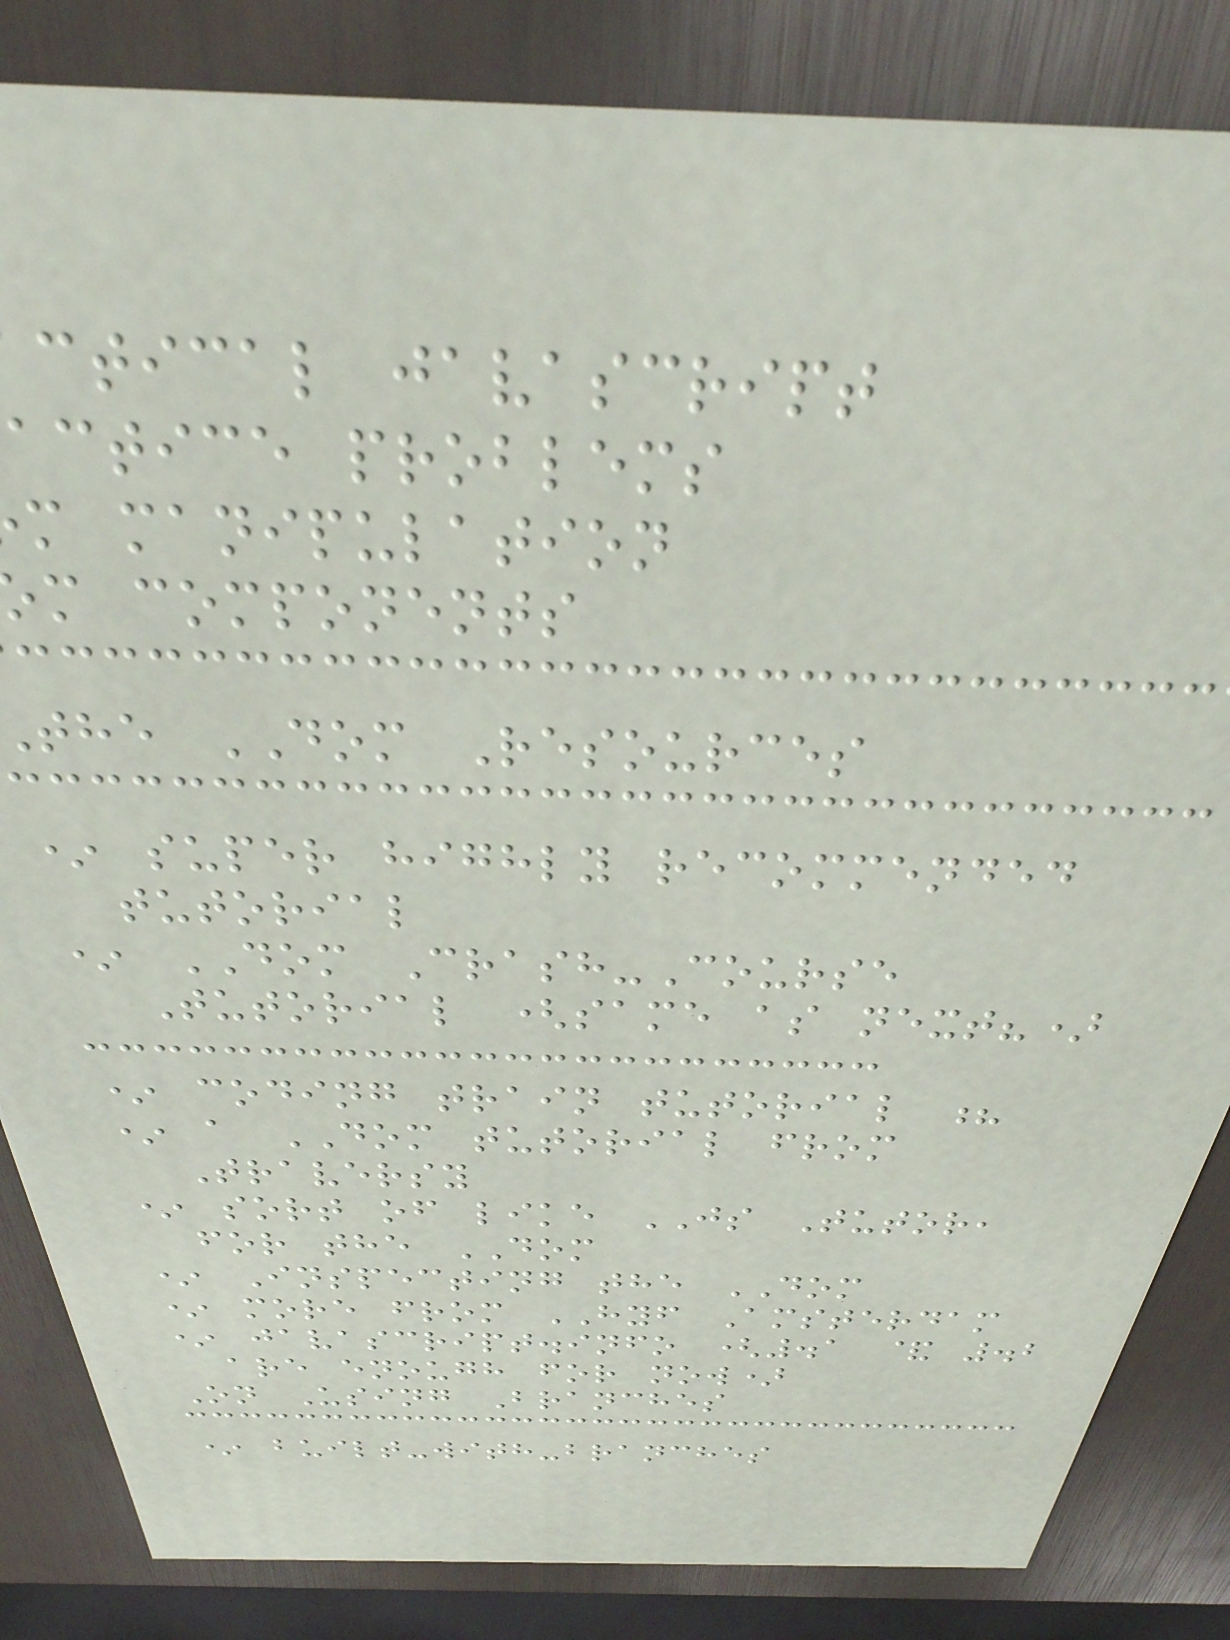ctical javascript
actice problems
m manipulation
m components
the DOM Resources
* super highly recommended
tutorial
* DOM Crash-Course
Tutorial (same as next?)
* coding train tutorial ?
* a DOM tutorial from
Traversy
* sort of like JS Tutor,
for the DOM
* Inspecting the DOM
* more from HYF Amsterdam
* javascript.info (.1 & .2
are enough for now)
On Using Branches
* built-with-branches
